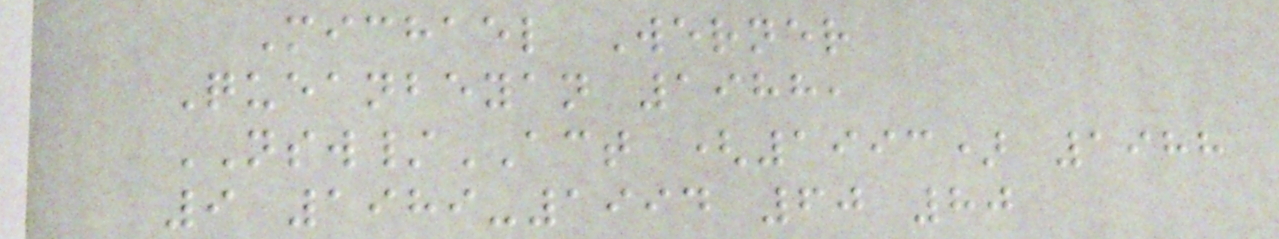Michael Werner
Queanbeyan 1988,
NSW/ACT (1993) 1988
9 1989-1994 60 80
